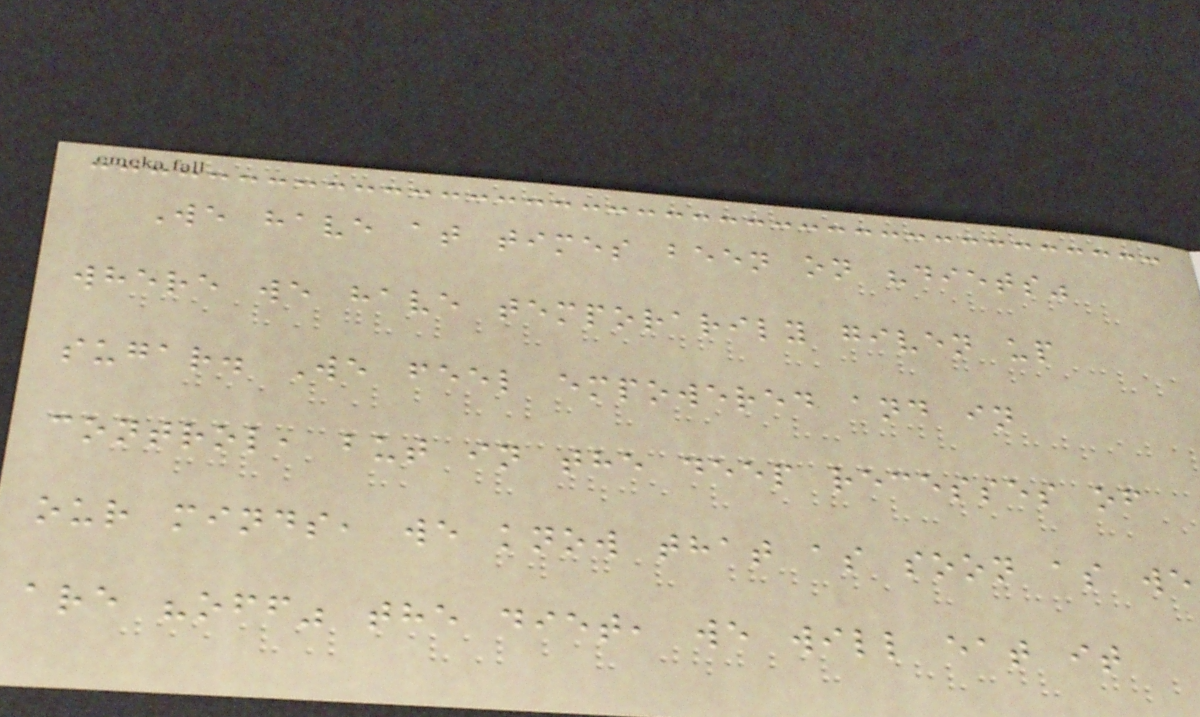We have at times been on "diets"
where we have temporarily given up
sugar. We feel empowered and in
control, but in the deep recesses of
our minds, we know that as soon as we
are "off" the diet, we will eat it
